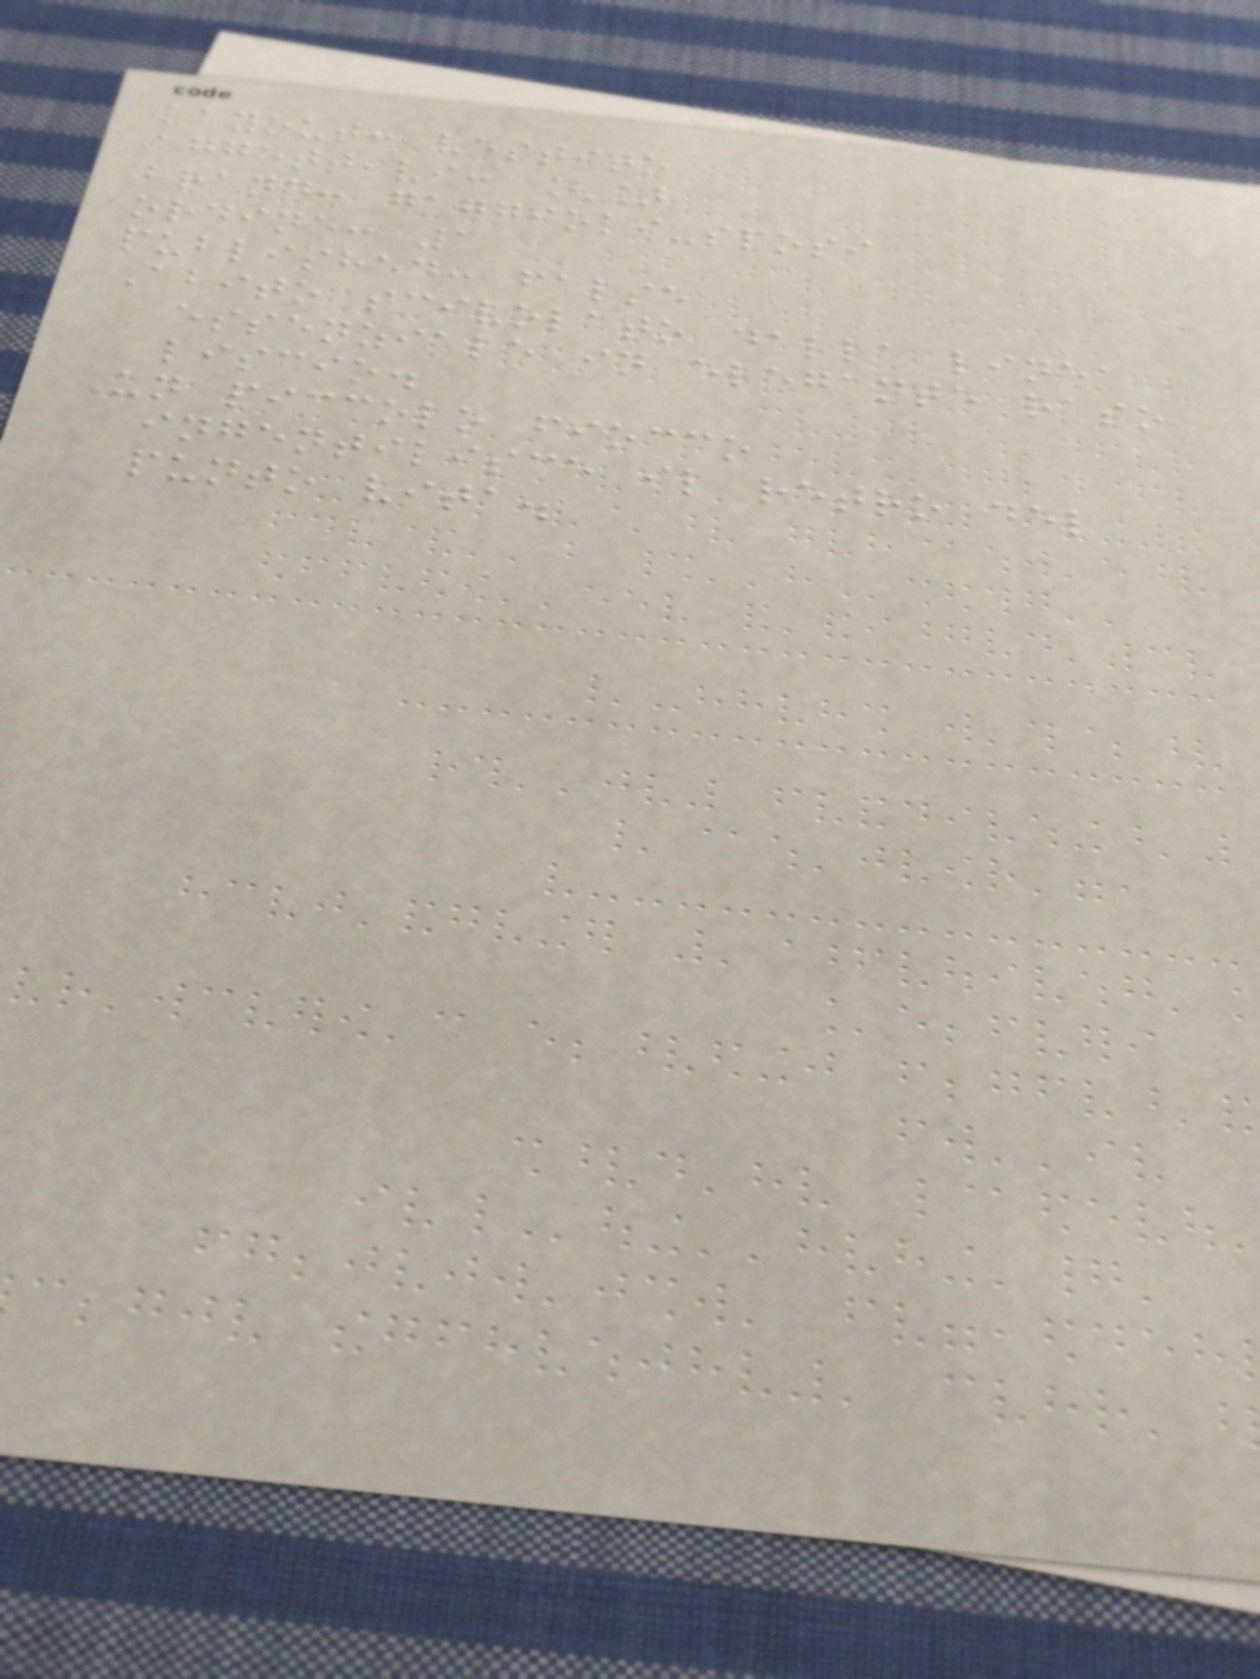layout: vestito
aggettivi: []
brand: gaggioli-sposi
ordine: 1
published: false
Abito scivolato dalla linea
essenziale in elegante raso
liscio.
Un piccolo fiocco
ingentilisce il retro del
punto vita.
